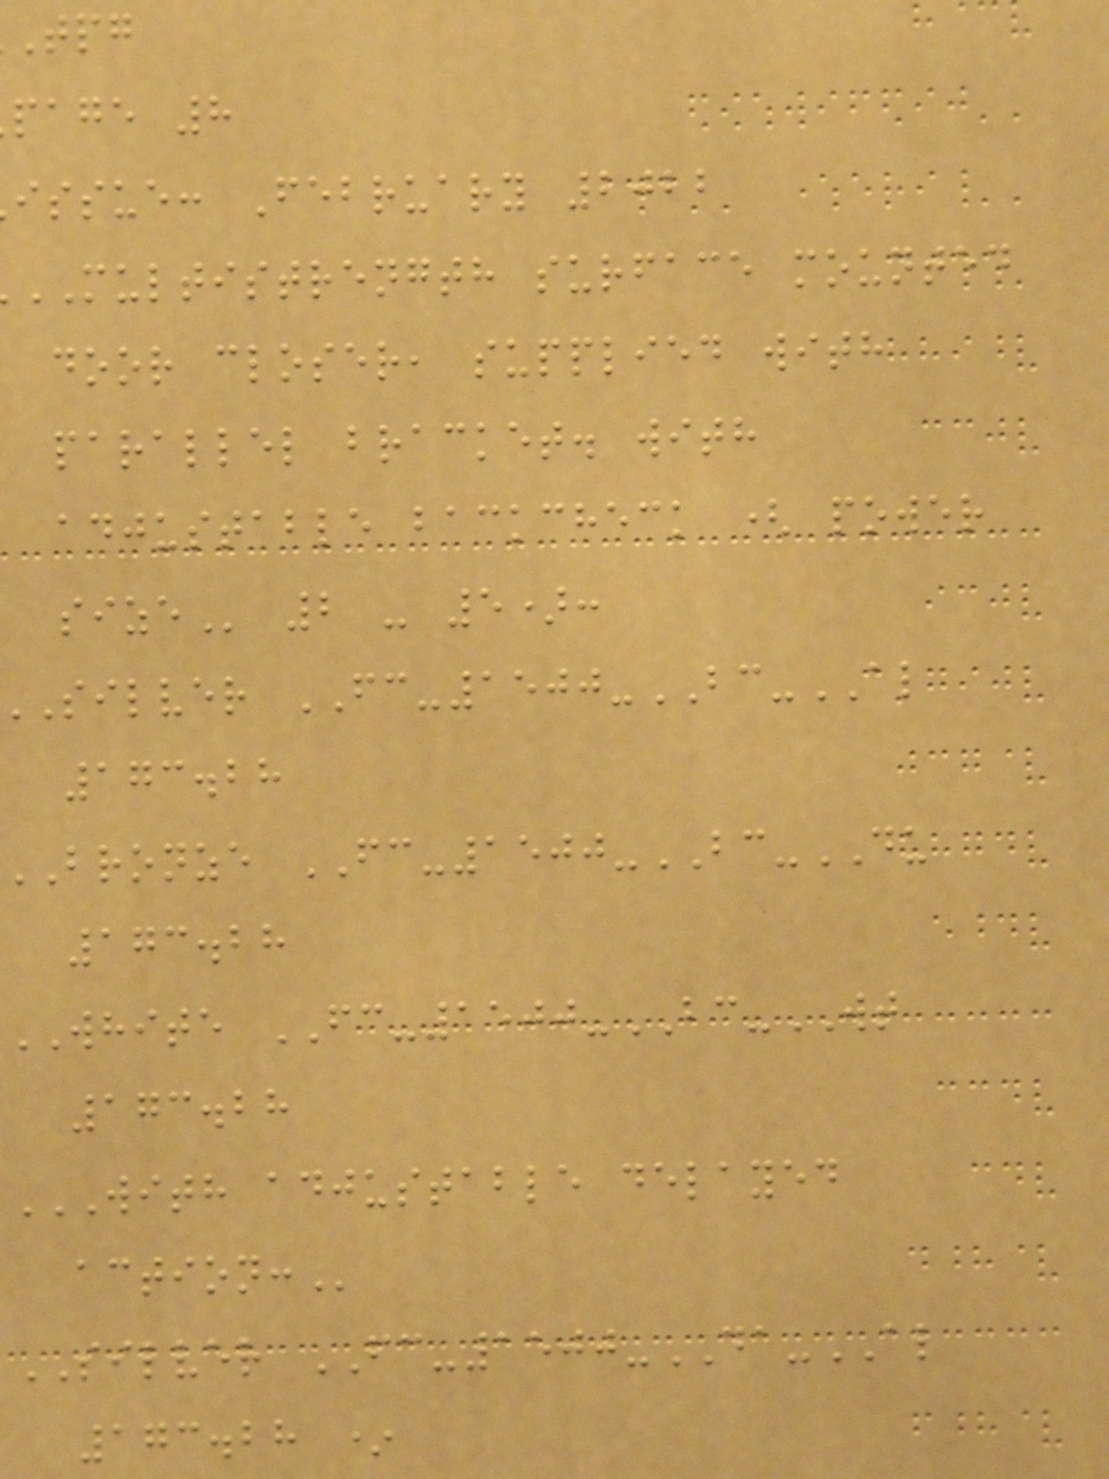page 8
issue: February 2022
MULTISTRENGTH surface mounted
door closer, supplied with
parallel bracket. with
adjustable backcheck ( power
2 - 5):
silver FC-1500-BC-AL
173.28
BRONZE FC-1500-BC-DU
173.28
WHITE FC-1500-BC-WT
173.28
WITH ADJUSTABLE DELAYED
SILVER FC-1500-DA-AL
173.28 *
